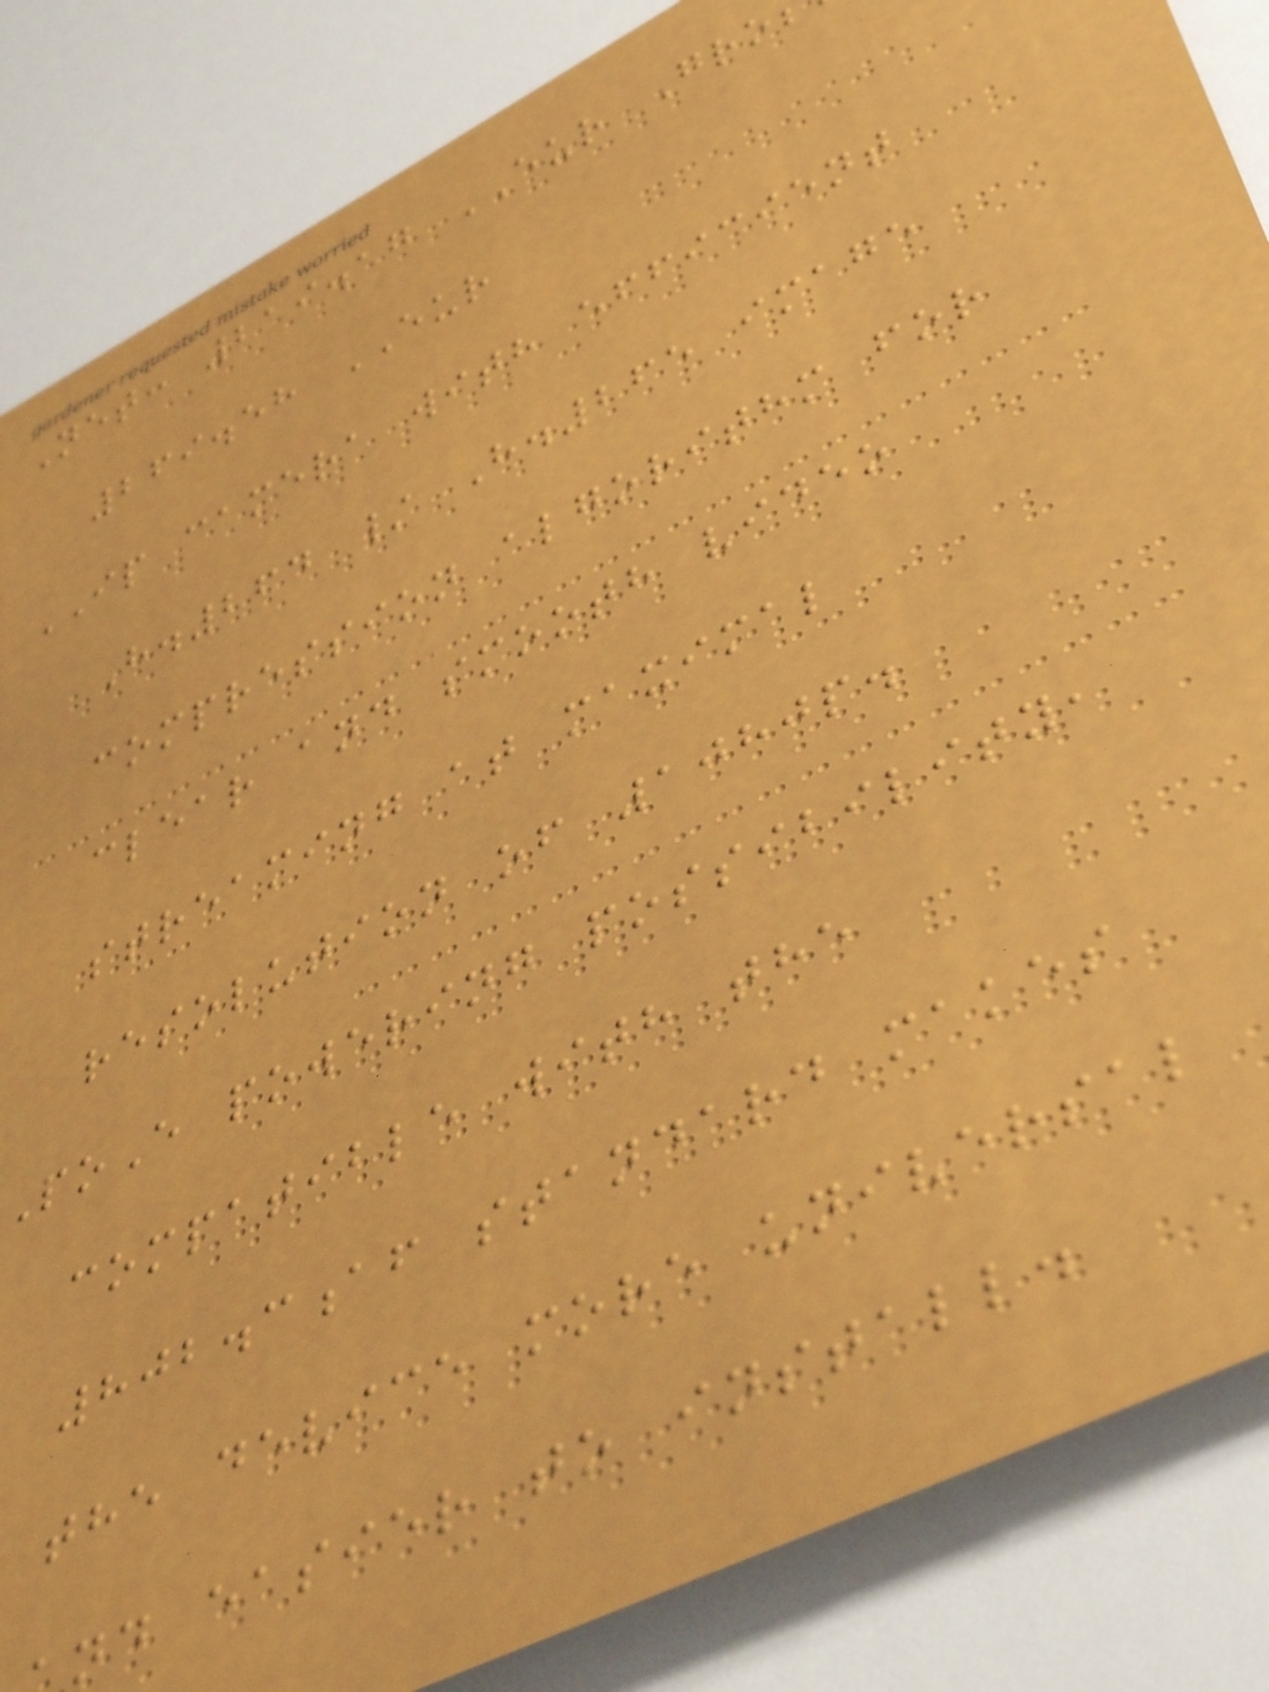Net: 219.17 EUR Gro
269.58 EUR
IP camera with efficient
H.264 / H.265 image
compression algorithm for
clear and smooth video
streaming at maximal
resolution of 1080p.
PoE powering possibility,
compatible with the
802.3af standard makes
the device more universal
nd easier to install.
